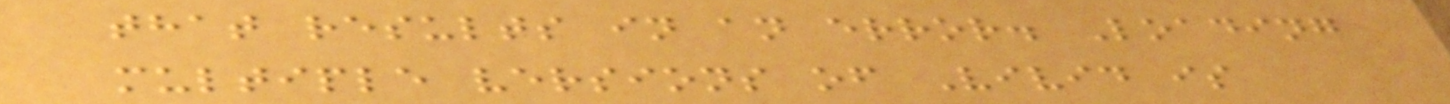that results in an error. Loading
multiple versions of Vivid is
